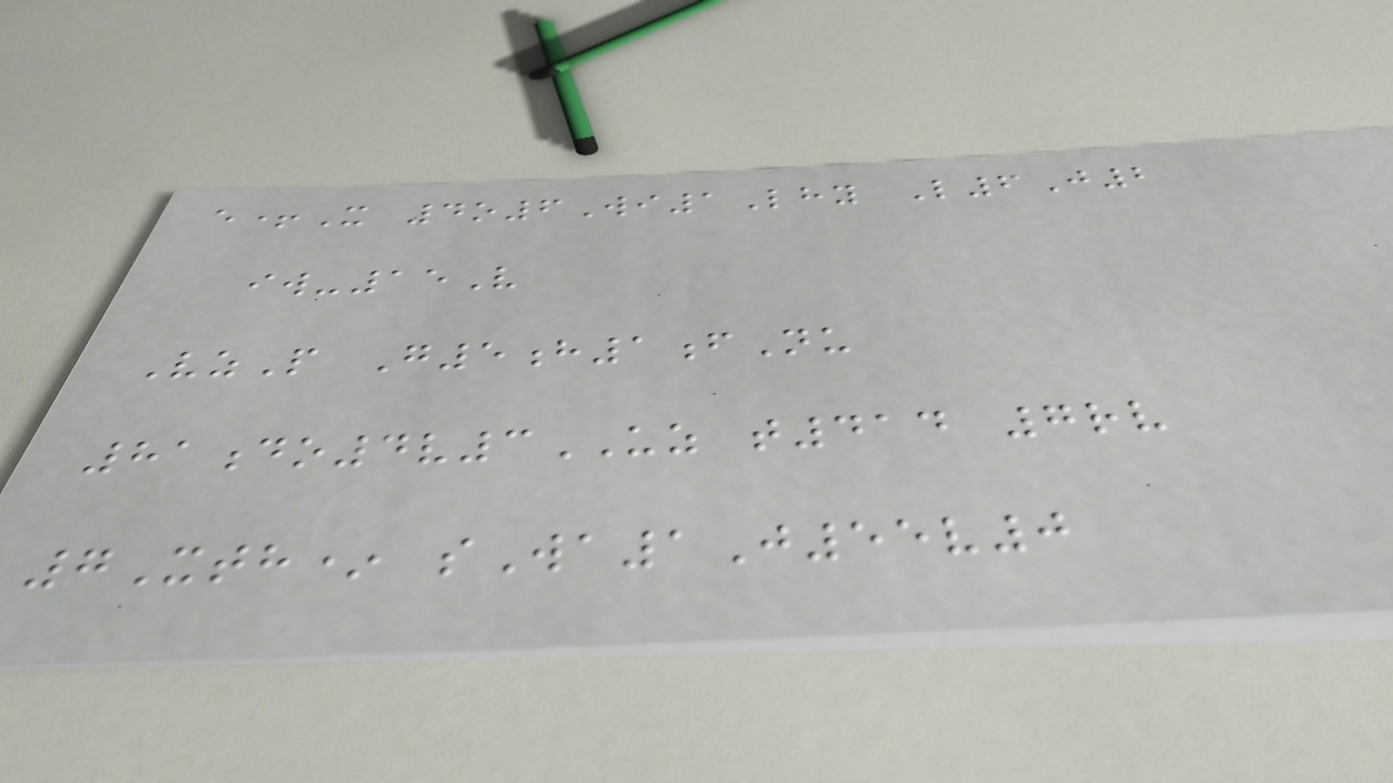e+X 4o6Wi1Lhy L6J2
iw-15V
VzP G5h1fNu
81do4v3UZ t414 7rv
7Xth* sWa1J55v0
